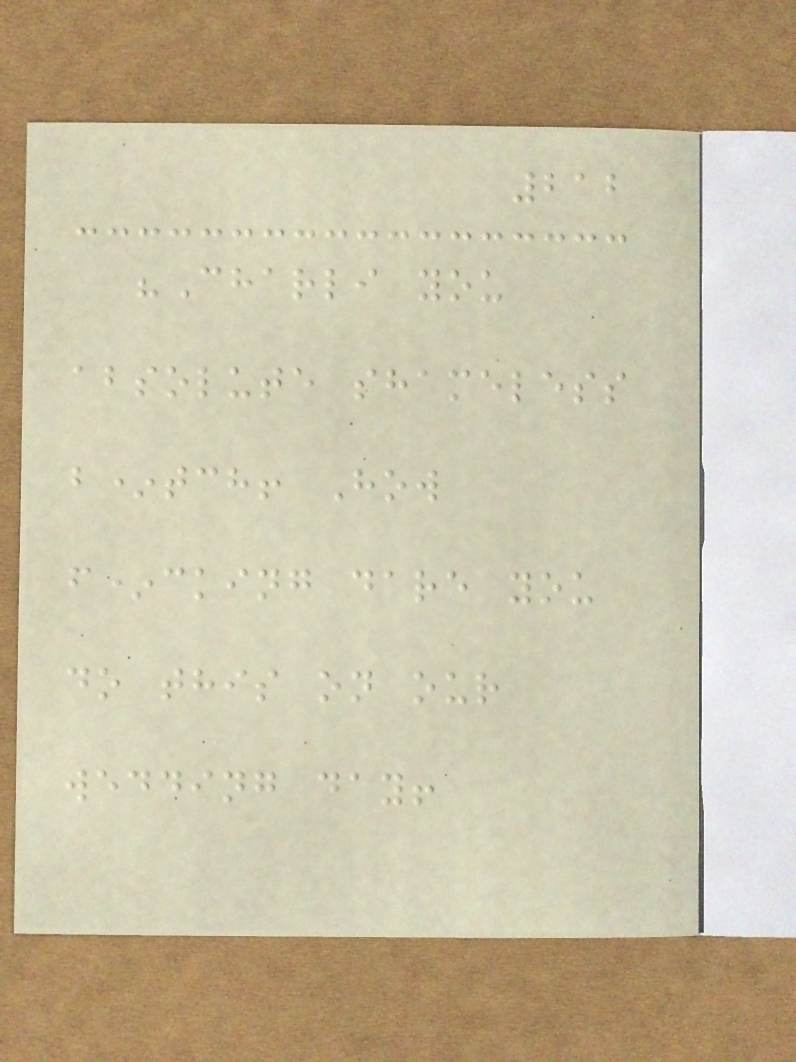212
"Charli you
absolute shameless
b*tch! How
f*cking dare you
do this on our
wedding day!
